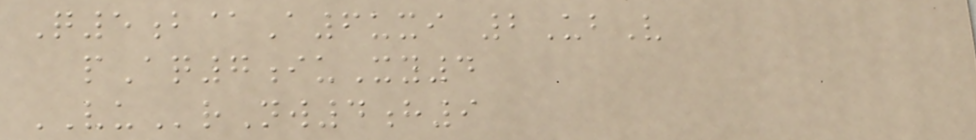Q5b@A6uxi 2UbV
pAq7iuXy4
VUrNw4h9
